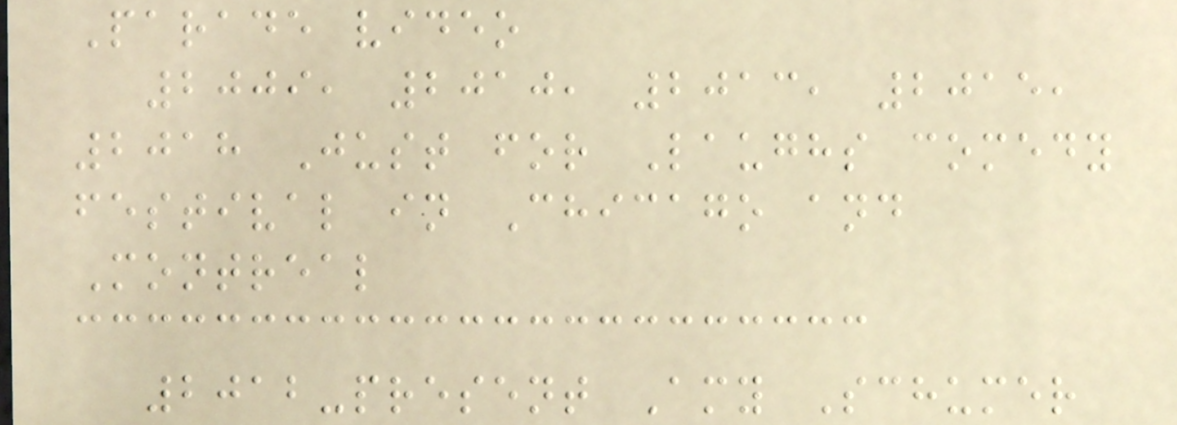Parade video
2009, 2010, 2013, 2015,
2018 Just for Laughs comedy
festival in Chicago and
Montreal
2012-present Amy Schumer
